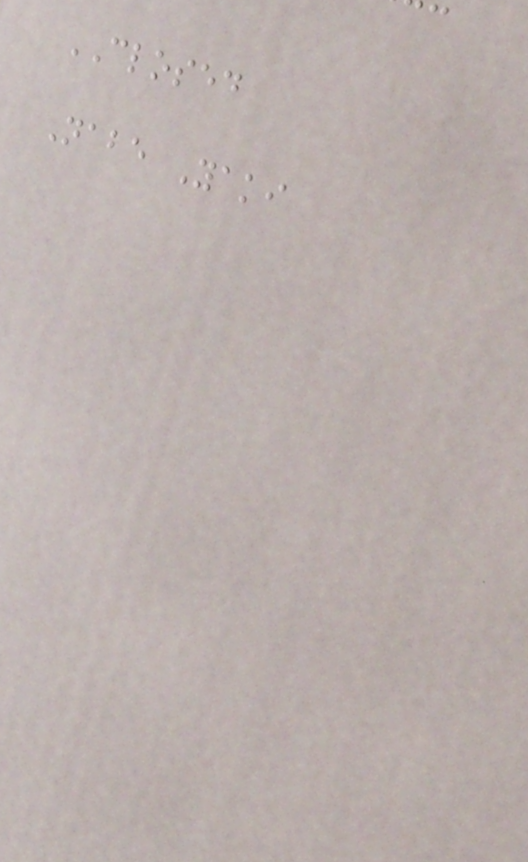CLOSED
Nabe Yaki
